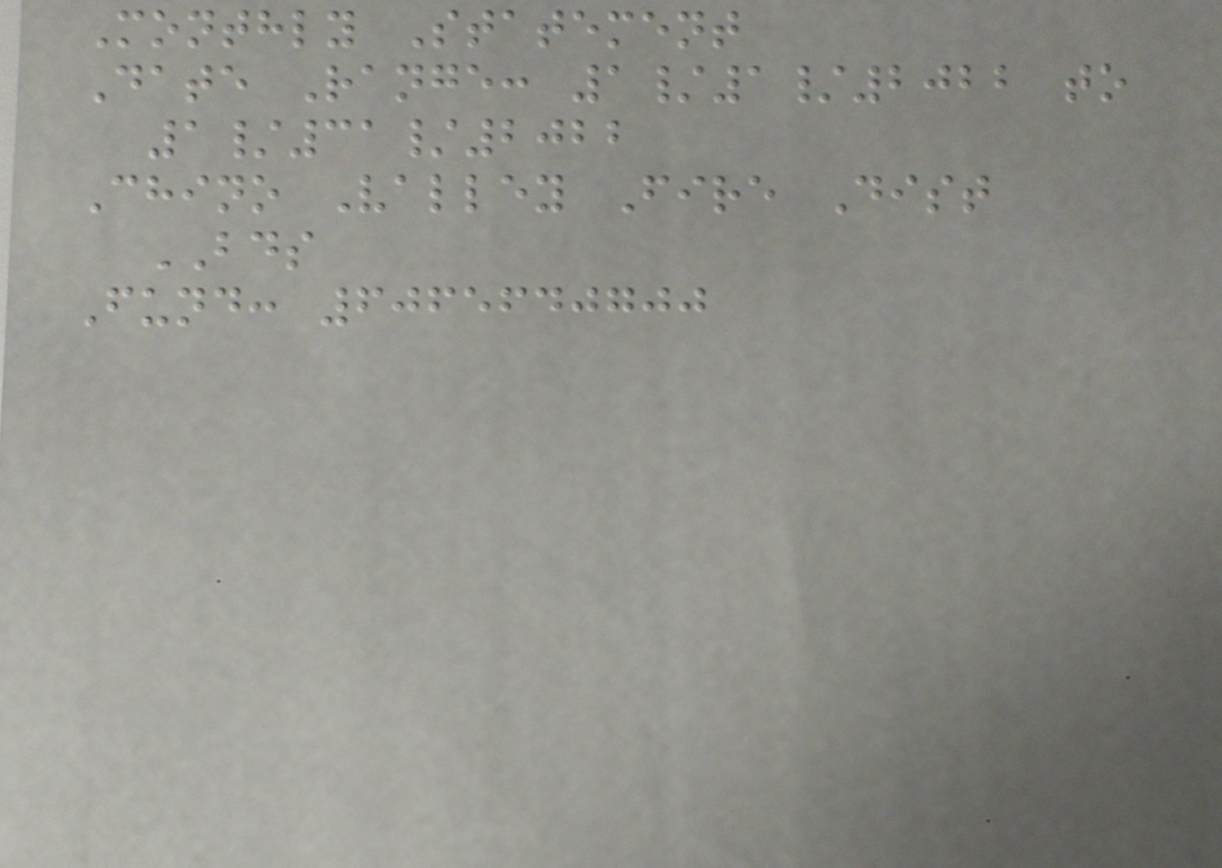Monthly Statement
Date Range: 1/1/2022 to
1/31/2022
Chino Valley Fire Dist
BDS
Fund: 6065640700
